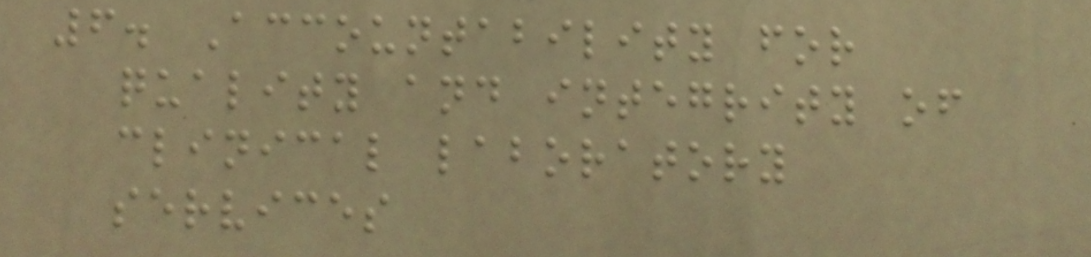6. Accountability for
quality and integrity of
clinical laboratory
services
